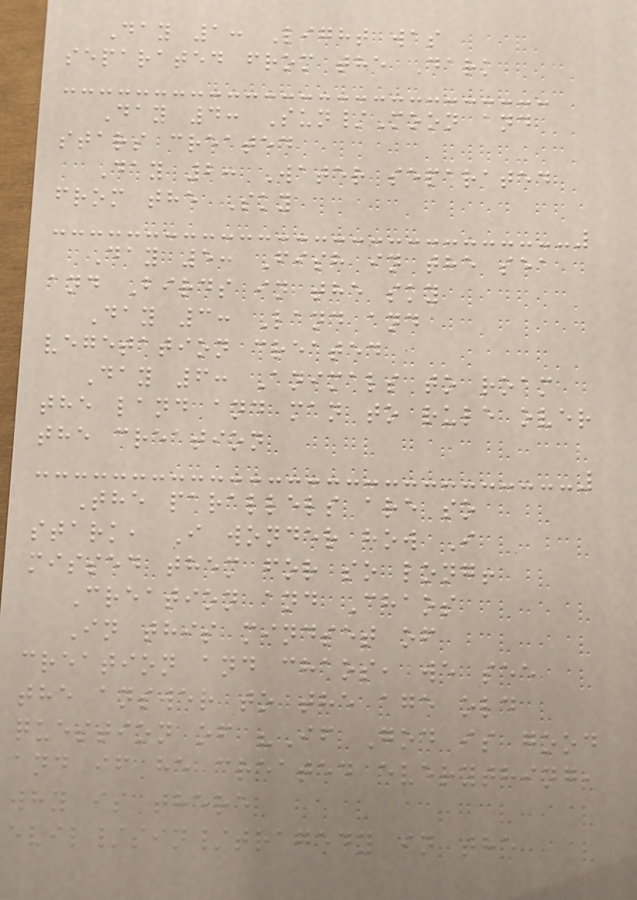Day 1: Light was
separated from the Dark
Day 4: Sun/Moon and
stars created
Day 2: Water separated
from the Sky
Day 5: Fish in the sea
and Birds in the sky
Day 3: Land and
vegetation created
Day 6: Animals to roam
the land and man to rule over
the creation
The parallels are so
stark, I wonder how I
missed them for so long!
Creation and Chaos
In this mindset of
creation and chaos, we see
the answer to the age old
question of "If God is good
and if he created everything,
why is there
evil/sin/tragedy in the
